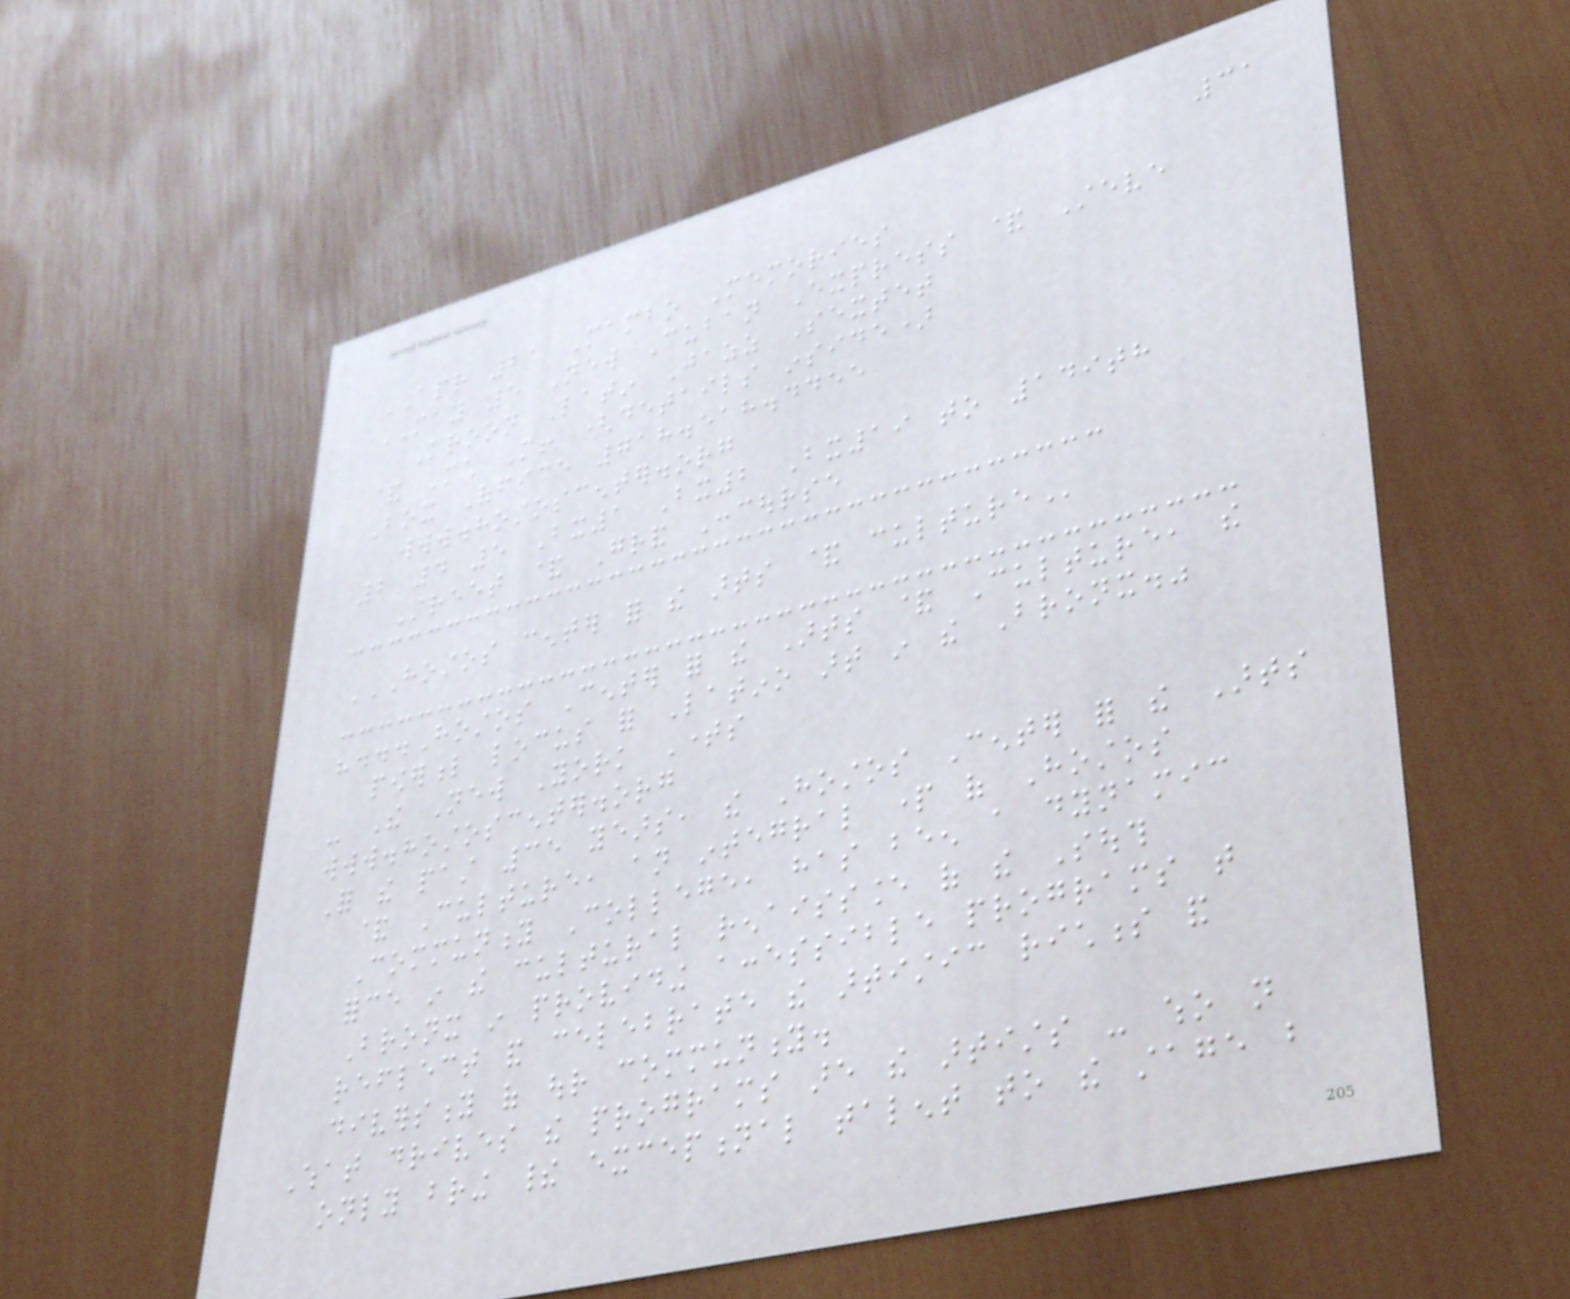31
APR 21 Mambo Memories
MAY 5 New Cuban Express & Steve
Kroon Latin Jazz Sextet
& Much More! (details inside)
Box Office 718.518.4455
www.hostoscenter.org
2 4 5 Bx1 Bx2 Bx19 to 149th
Street & Grand Concourse
HOSTOS CENTER FOR THE ARTS & CULTURE
"...Hostos Center for the Arts & Culture, the
powerful locus for Latino art in the Bronx."
- The New York Times
www.hostoscenter.org
For the past 35 years, the Hostos Center for the Arts
& Culture, an integral part of Hostos
Community College, has been a dynamic
force in the cultural renaissance of the South
Bronx in providing accessible programs that
reflect and celebrate the artistic richness and
diversity of our community.
What drives the programs are the artists - who not
only bring their exceptional talent to the stage but
